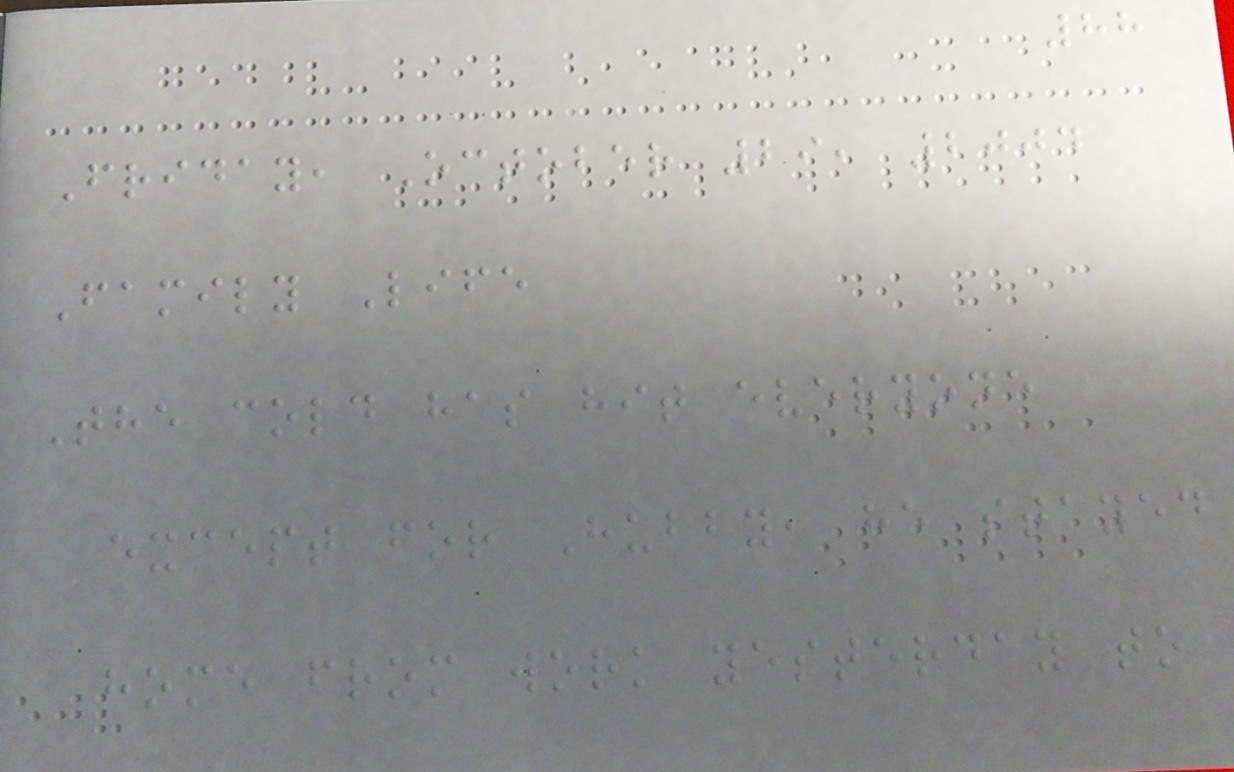88
Friday, October 29, 2004
Family Life
The cold has hit everyone
except for Hubby, he stayed
home from work yesterday to
